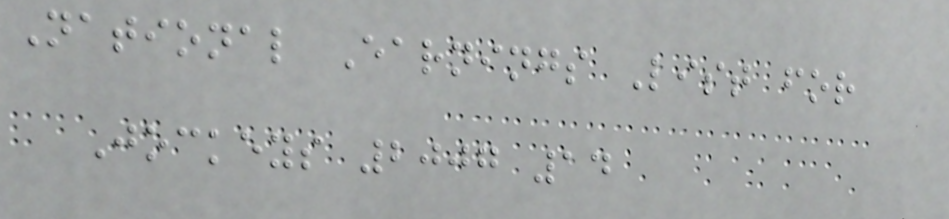National Earnings List for
Jockeys 2007 14
